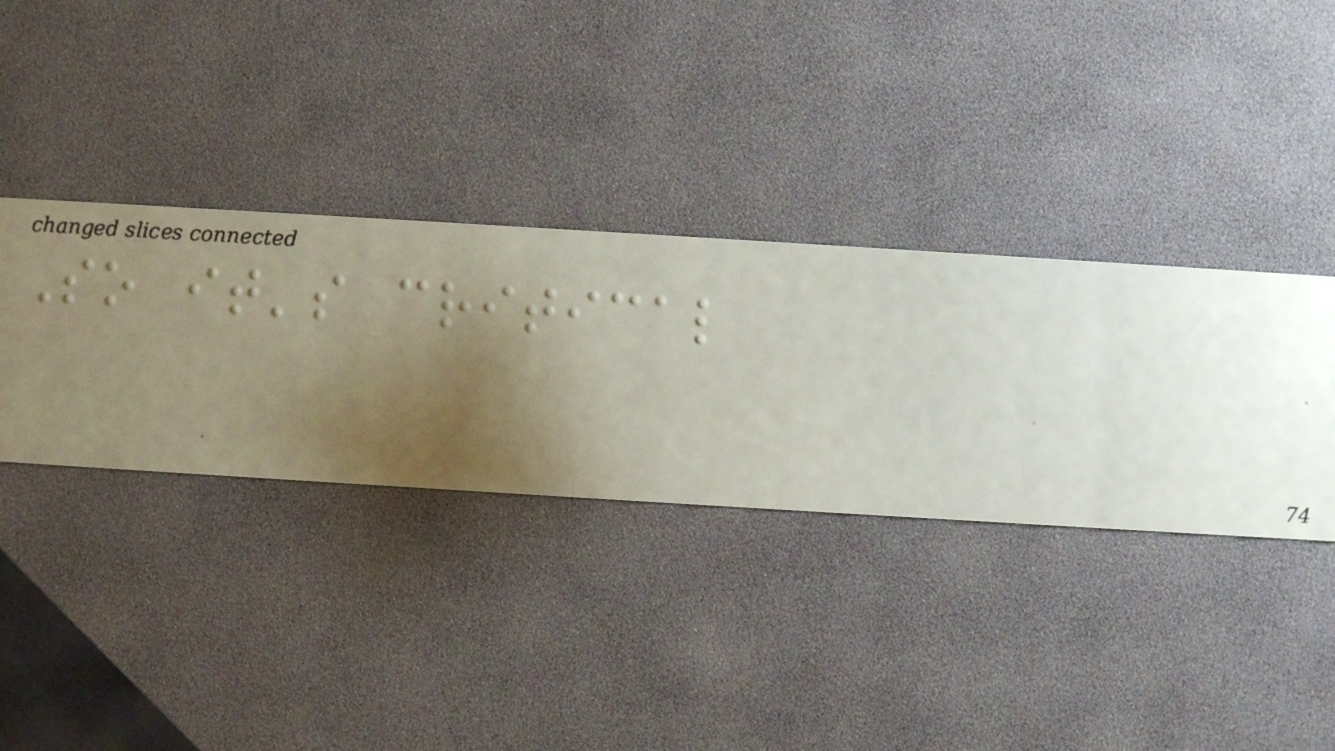So it's critical
